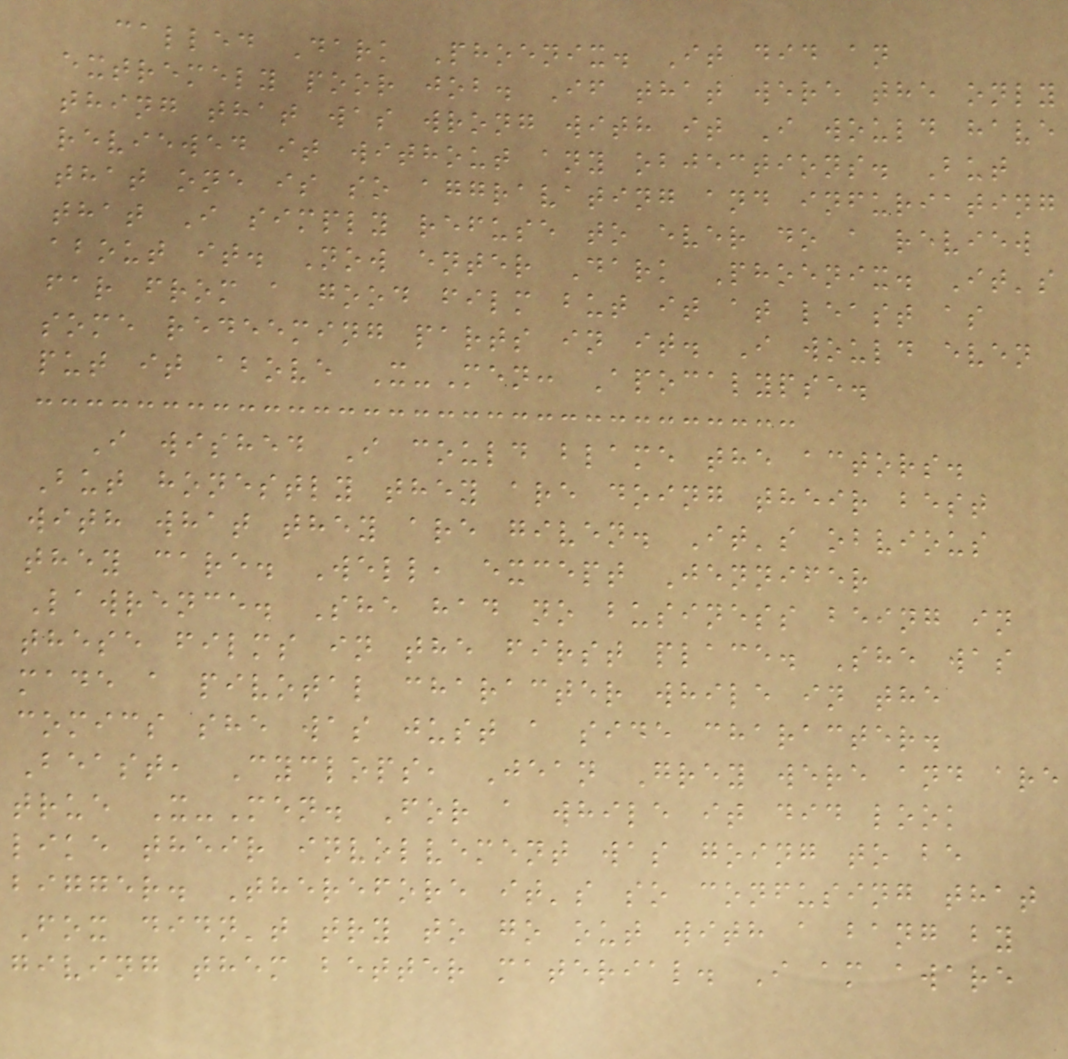called Dark Phoenix. It did an
extremely poor job. If that were the only
thing that was wrong with it I would have
reviewed it without any objections. But
that one is so aggravating and infuriating
that I simply refuse to ever do a review
about it. Now enter Dark Phoenix. It's
far from a good film but it at least as
some redeeming parts in it. I would even
put it above X-Men: Apocalypse.
I wished I could blame the actors.
But honestly they are doing their best
with what they are given. It's obvious
they care. Well, except Jennifer
Lawrence. She had no business being in
these films in the first place. She was
made a pivotal character while in the
comics she was just a side character.
Beast, Cyclops, Jean Grey were and are
true X-Men. For a while it did look
like their involvement was going to be
bigger. Therefore it's so confusing that
Fox didn't try to go out with a bang by
giving them better material. I am aware
